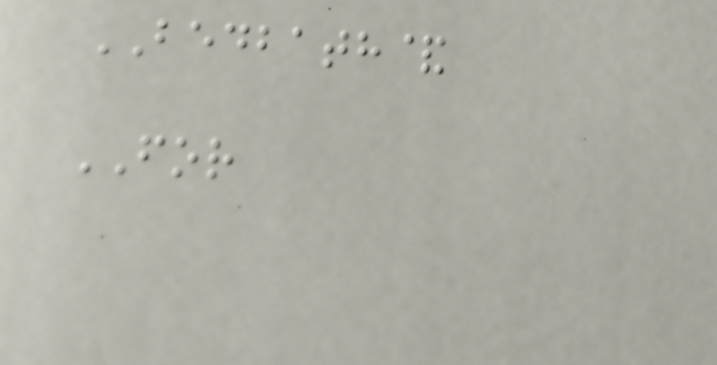BEDBATH&
FOR
